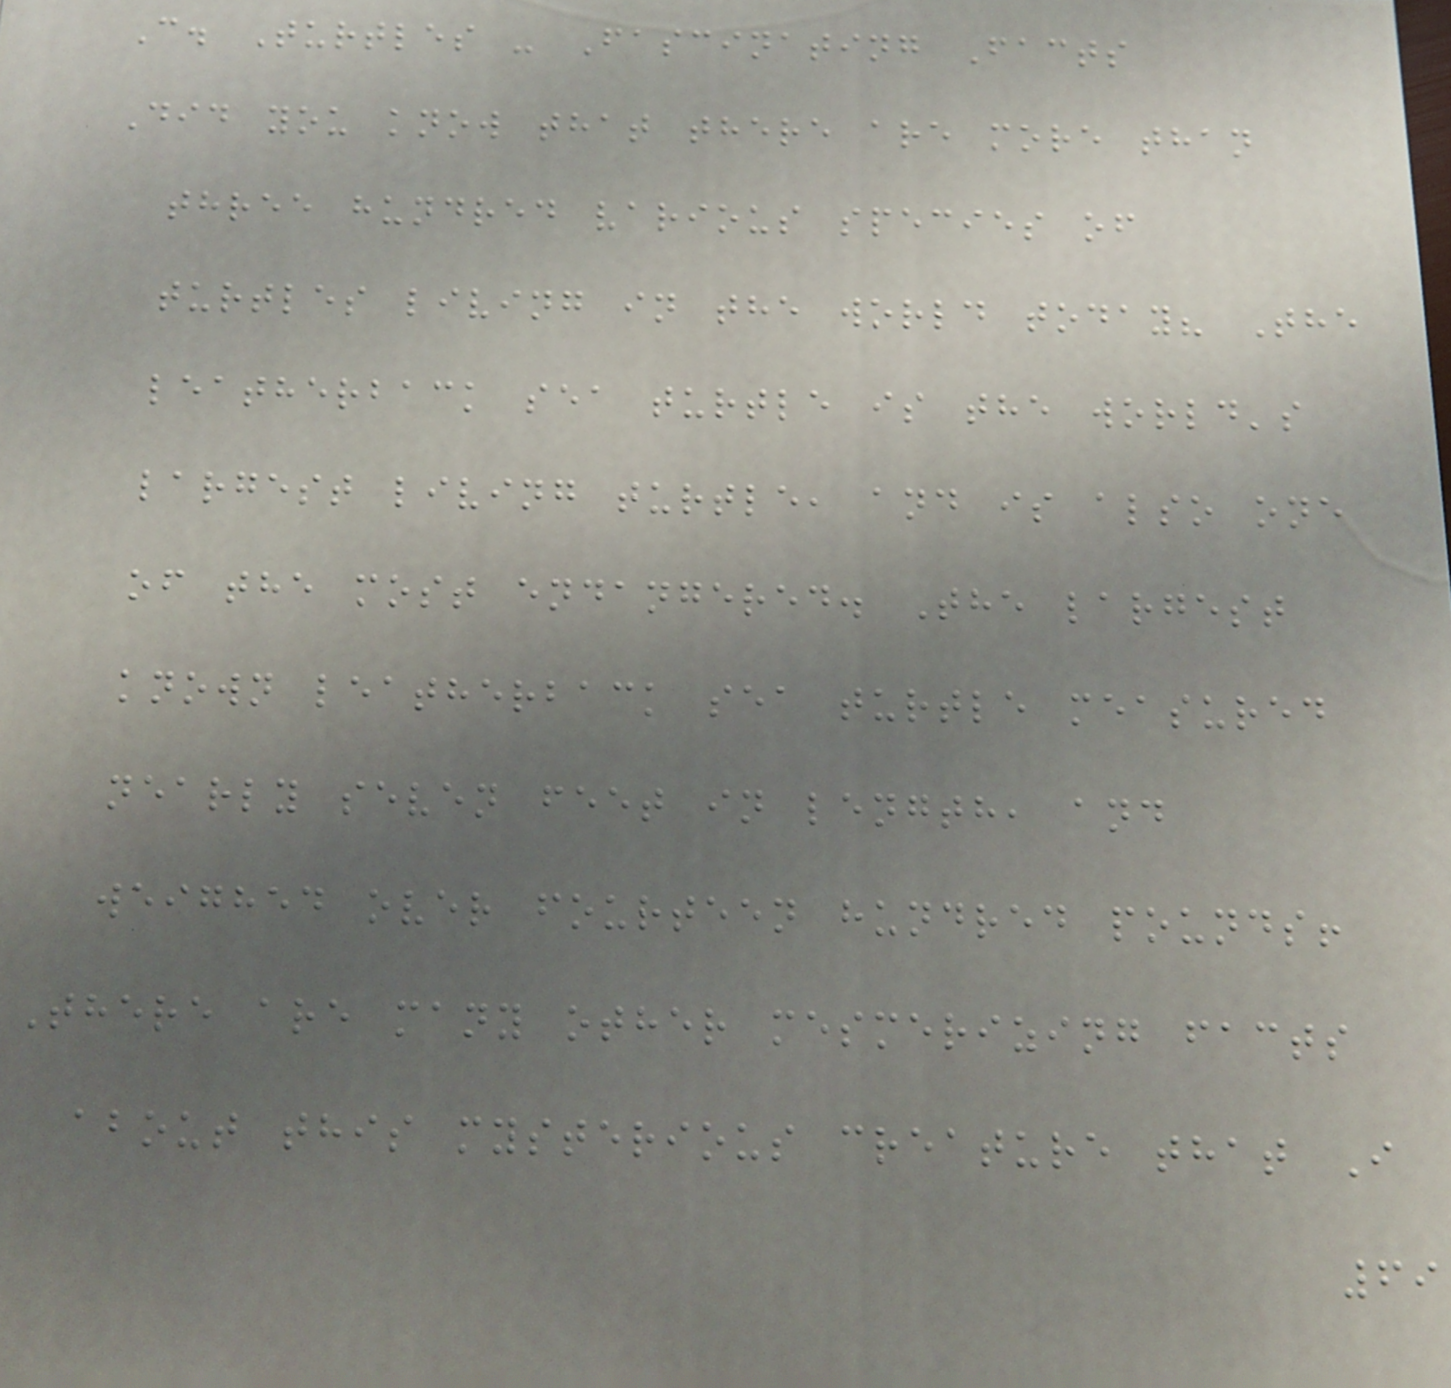C. Turtles - Fascinating Facts
Did you know that there are more than
three hundred various species of
turtles living in the world today? The
leatherback sea turtle is the world's
largest living turtle, and is also one
of the most endangered. The largest
known leatherback sea turtle measured
nearly seven feet in length, and
weighed over fourteen hundred pounds!
There are many other mesmerizing facts
about this mysterious creature that I
69
